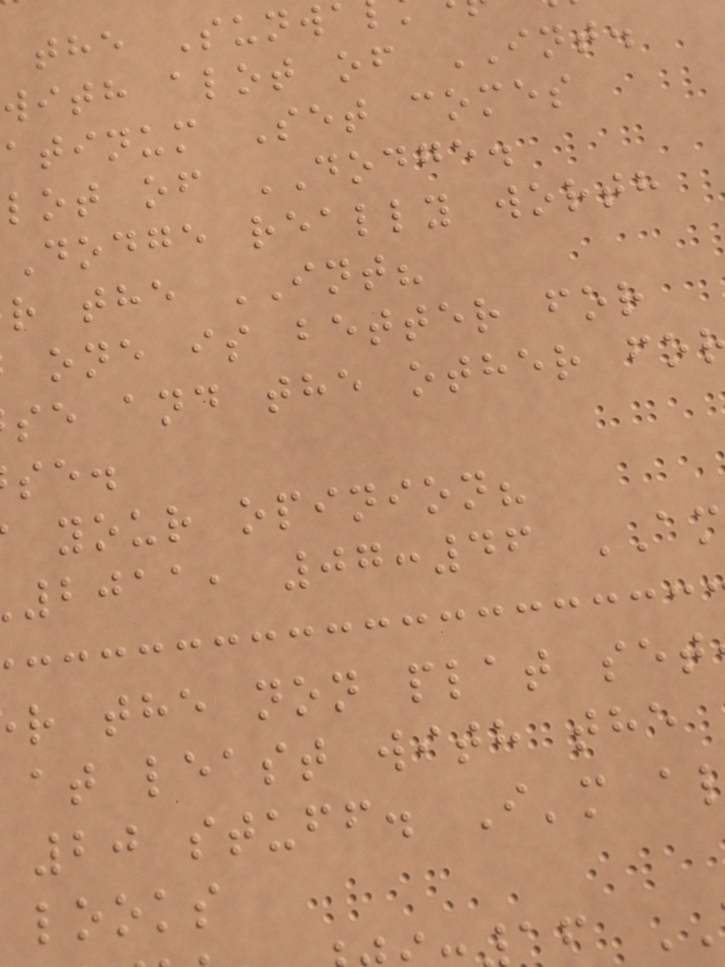the Sunw
with alot of INT.
atinum Set comes
lot of DODGE.
Dodge really worth
r the INT?
one is better for
se and the other fo
your opinion?
2011, 07:46 AM
r the non plat set
at least with the
20 stuff. I'm a
looks
